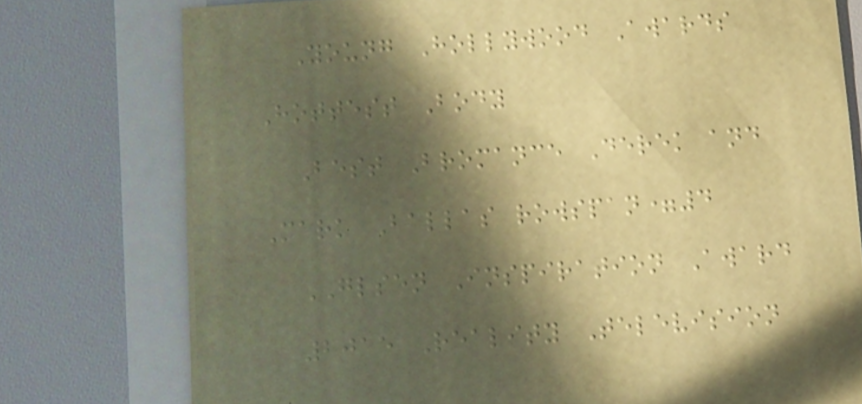Young Hollywood Awards
Hottest Body
Best Bromance Derek and
Mark Ballas rowspan=4
GLSEN Inspiration Award
2015 Reality Television
